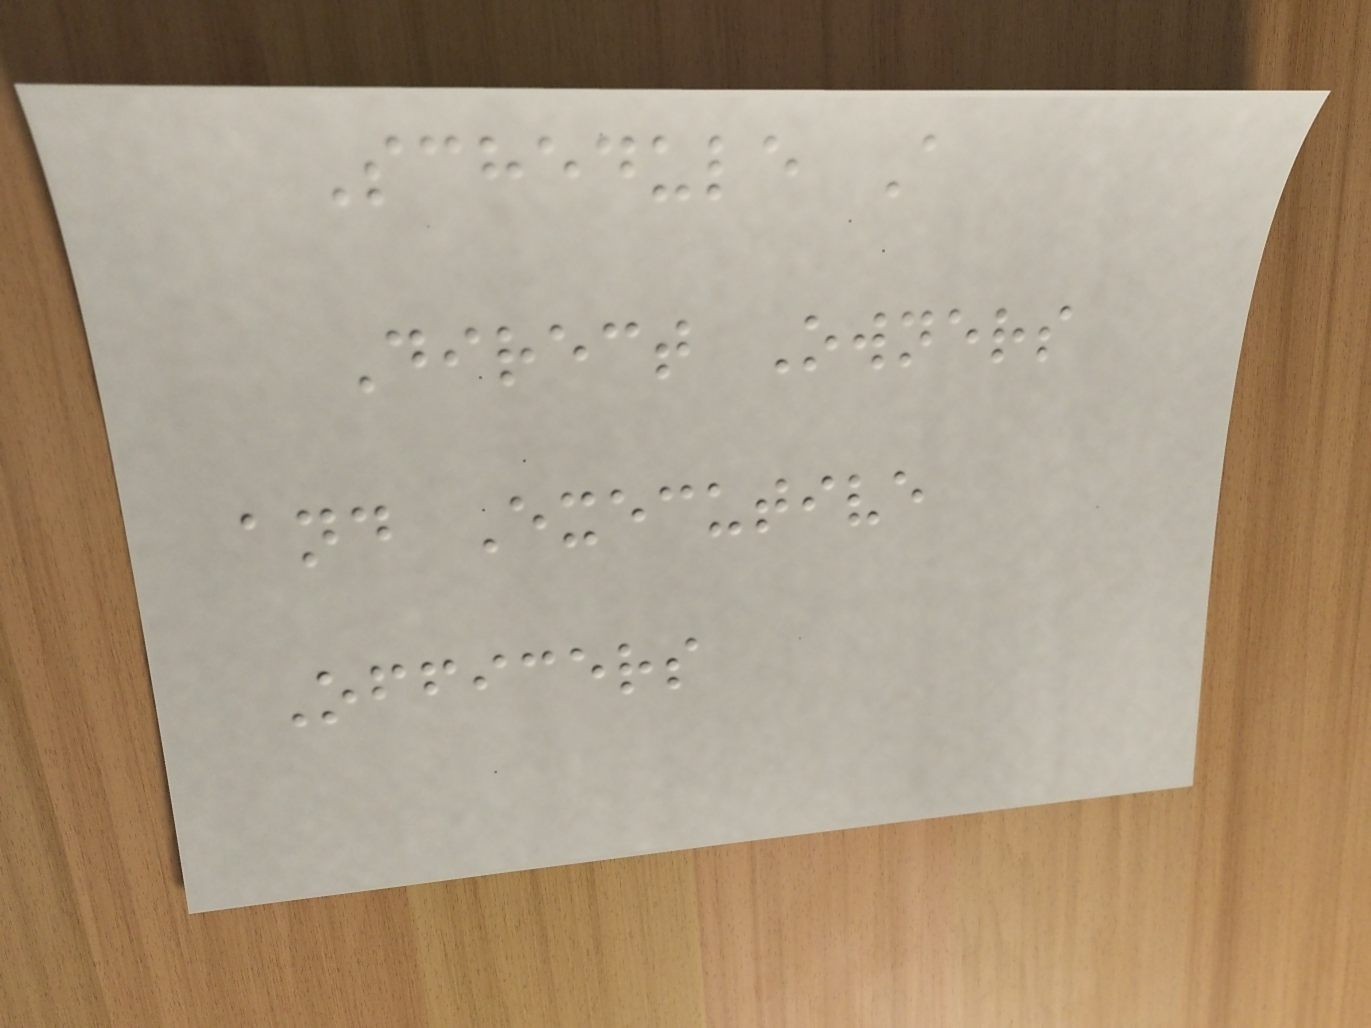Schedule A
Direct Owners
and Executive
Officers
